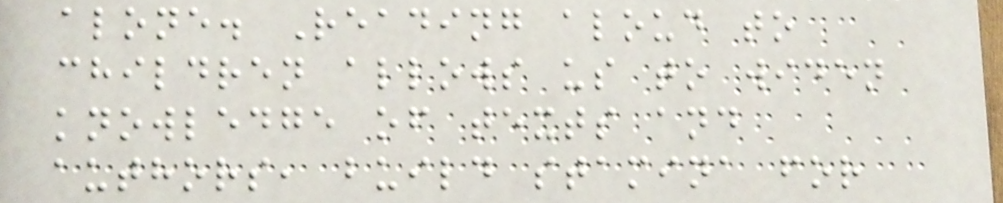alone. Reading aloud to
children allows us to widen
knowledge of texts and
authors, build stamina for
